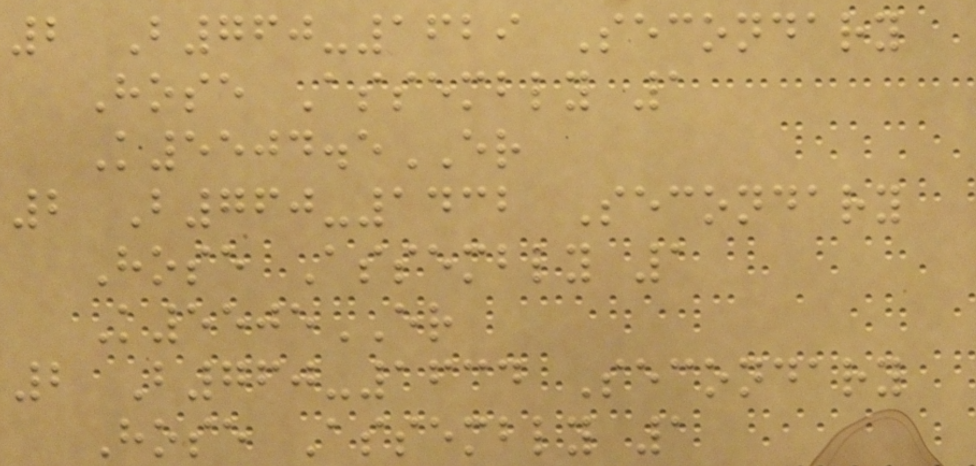2 B760-1629 Secondary
Hose Assembly 1
K5504.5ER
2 B760-1432 Secondary
Hose Assembly 1
K5505ER
2 B760-1634 Secondary
Hose Assembly 1
